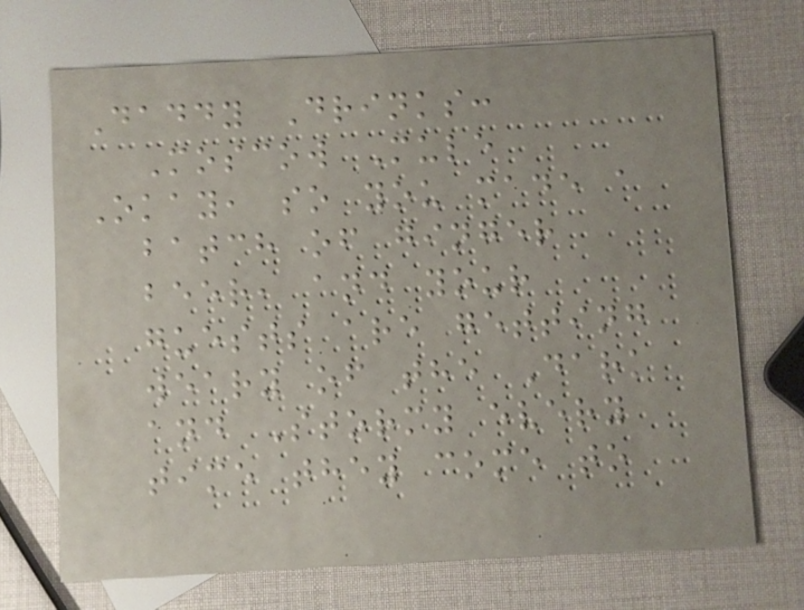Daddy Drinks:
Moscow Mule
Okay, so you made a
batch of ginger
beer, and your
guests are getting
weary of the Dark
and Stormy every
time they come to
